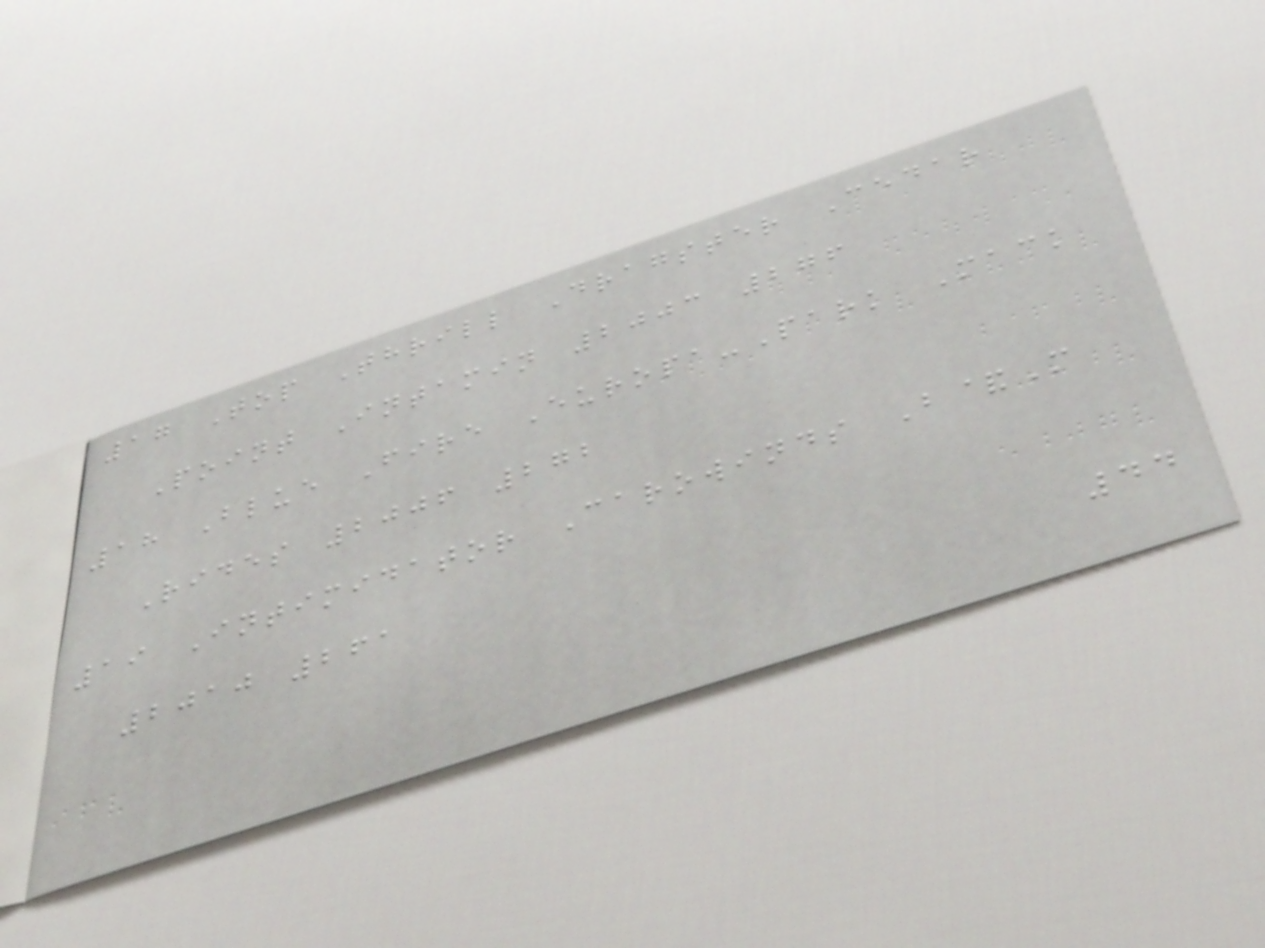17 Top Thrill Dragster Cedar
Point Intamin 2003 276
18 Blue Fire Europa-Park Mack
Rides 2006 272
19 Intimidator Carowinds B&M
2010 261
44
